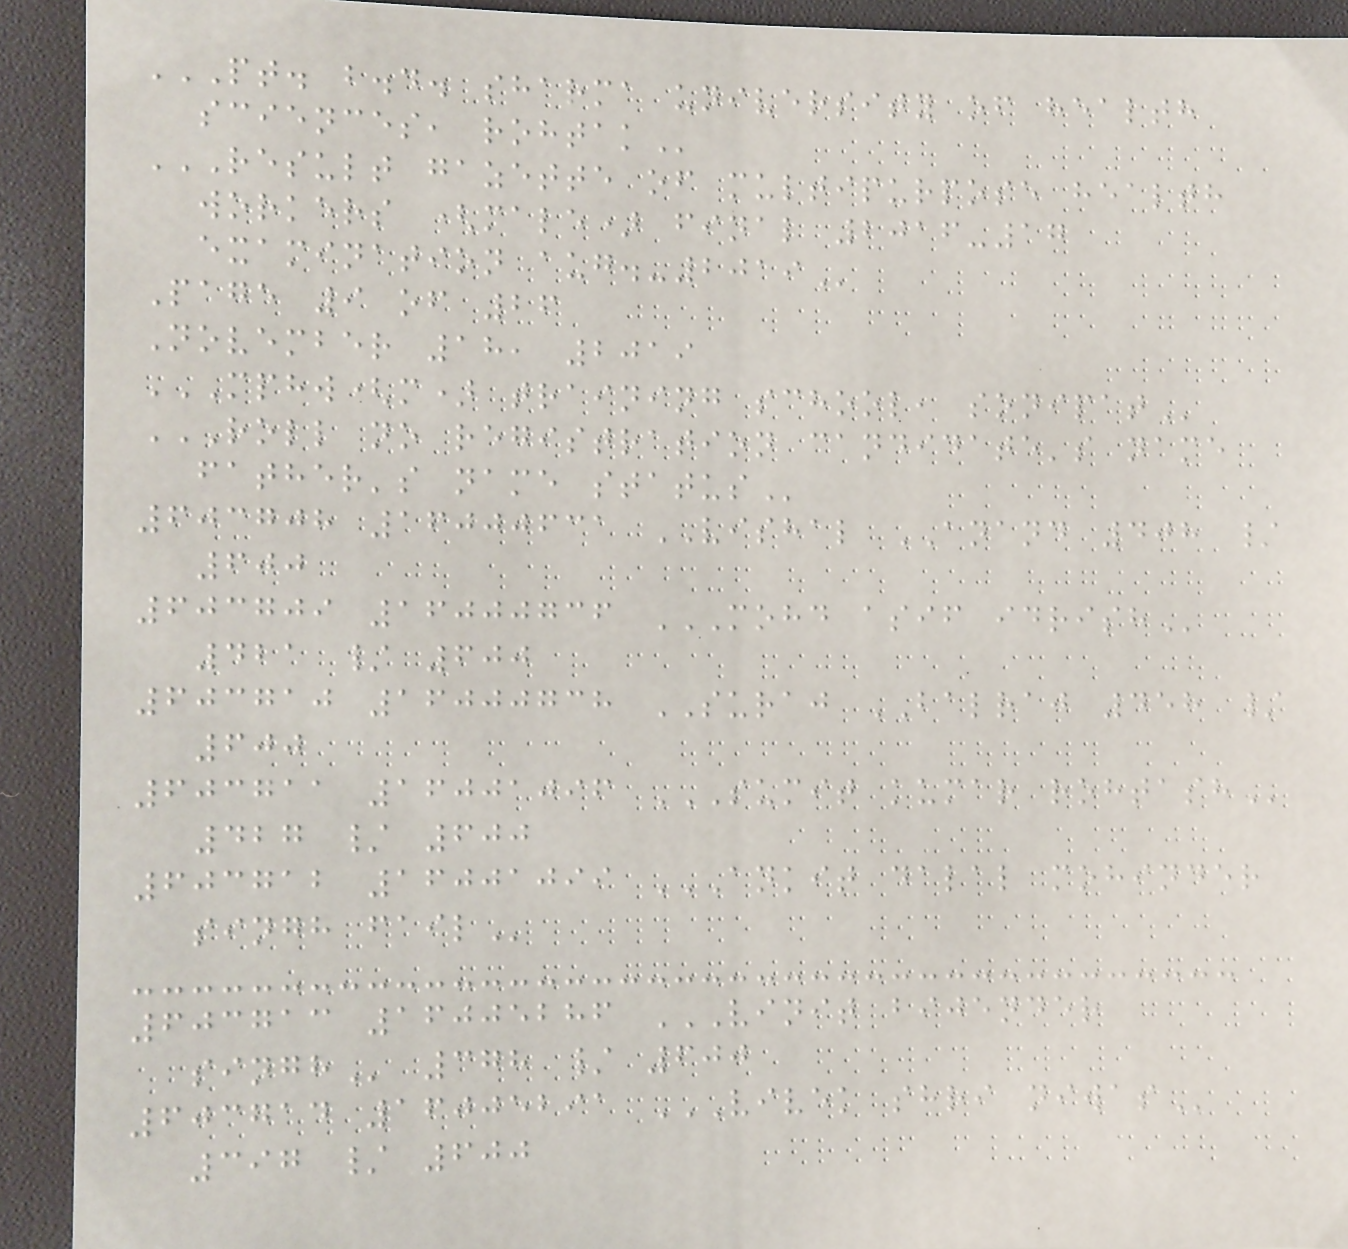PT. B.D. SHARMA UNIVERSITY OF HEALTH
SCIENCES, ROHTAK
RESULT GAZETTE OF MULTIPURPOSE HEALTH
WORKERS (MALE) FINAL 2016-17
EXAMINATION AUG.-2019
Page 9 of 26
November 18, 2019
MPHW(M) TRAINING SCHOOL, SONIPAT
ROLL NO REGISTRATION CANDIDATE'S NAME
FATHER'S NAME STATUS
603708 16000631 VISHAL ANAND 408 /
600
603709 16000736 MOHD ASIF IDRISH
421 / 600
603710 16000738 SURAJ BALRAJ 458 /
600
603711 16001096 SUMIT KUMAR ROHTASH
427 / 600
603712 16001099 ANKIT DALAL MOHINDER
SINGH FAIL
603713 16005286 VINIT BIJENDER
SINGH 378 / 600
603714 16005291 VIVEK SHRI NIWAS
397 / 600
